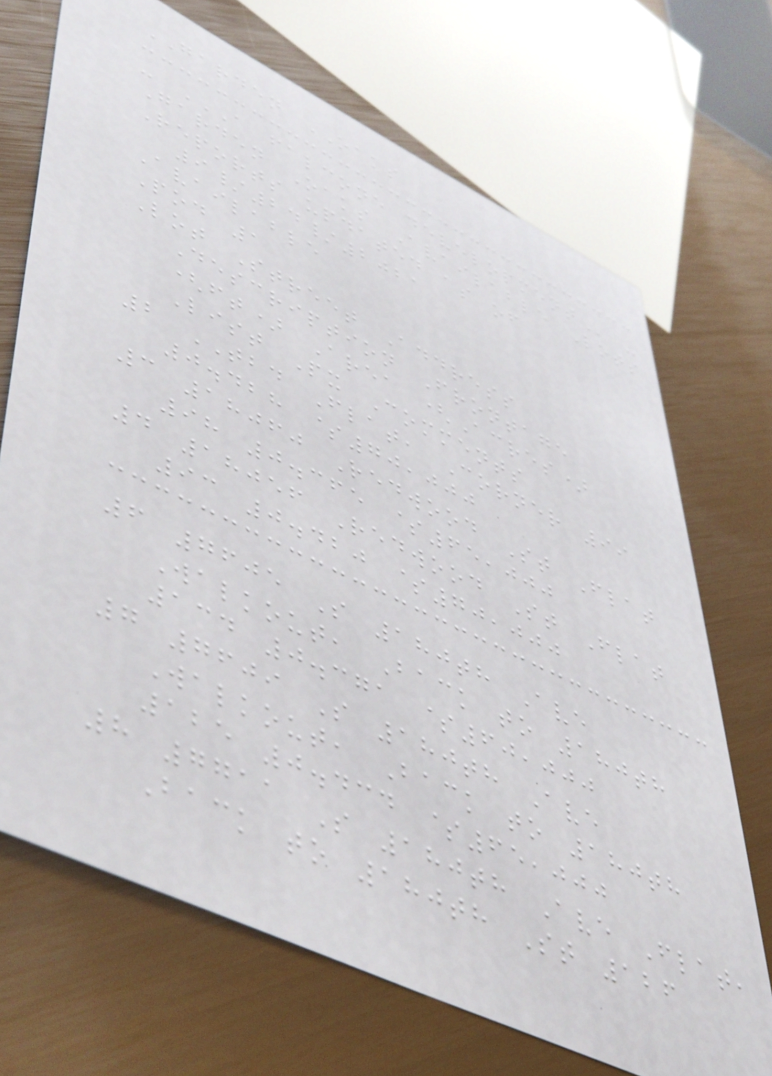GARDEN OAKS
- A FALCONE DEVELOPMENT -
Garden Oaks Available Lots
Reports updated as of
9/24/2021
Available
Pod 1
Lot Street Address
Description Frontage
(ft) Area (Acres)
List Px Comments
2 TBD Flat, Corner 99
0.428 $70,000
3 18060 Redwood St Flat
98 0.365 $65,000
4 18056 Redwood St Flat
93 0.420 $70,000
6 7605 S 180th Ave
Walkout, Back to 180th
134 0.371 $60,000
7 7609 S 180th Ave
Walkout, Back to 180th
125 0.434 $65,000
8 7711 S 180th Ave Flat,
Back to 180th St 126
